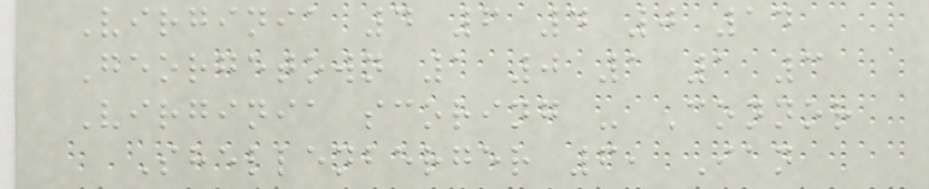Virginia 4 6 4 0 14
Georgetown 1 0 1 1 3
Virginia scoring - Connor
Shellenberger 6, Ian
